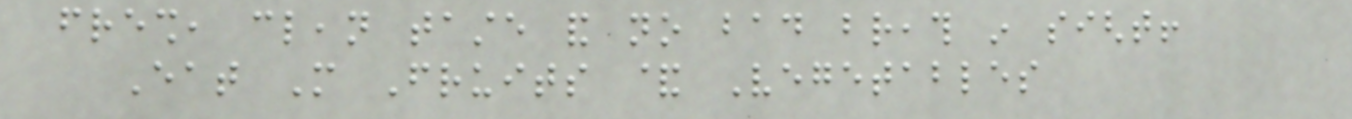fresh, clean taste and no bad breath in sight!
Eat More Fruits & Vegetables
